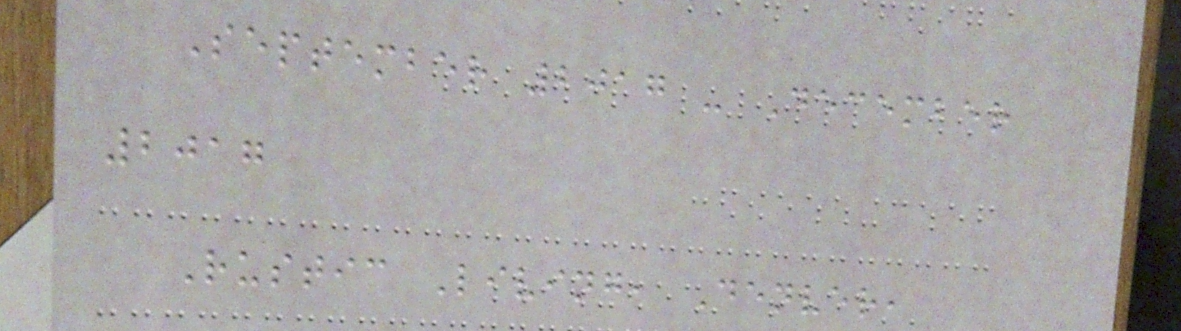September 2017 - December
2017
Rustic Living, Denver,
